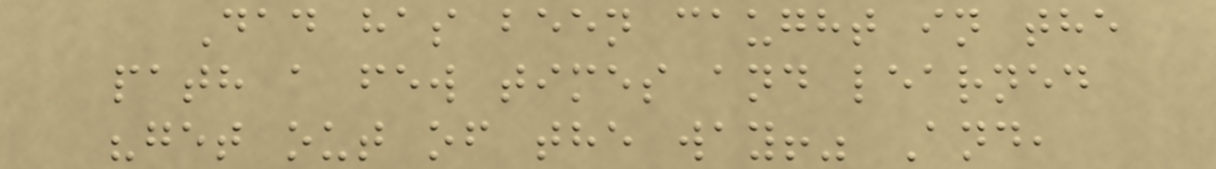Dad has been caught in the
path a few times and learned
"get out of the way!" And,
